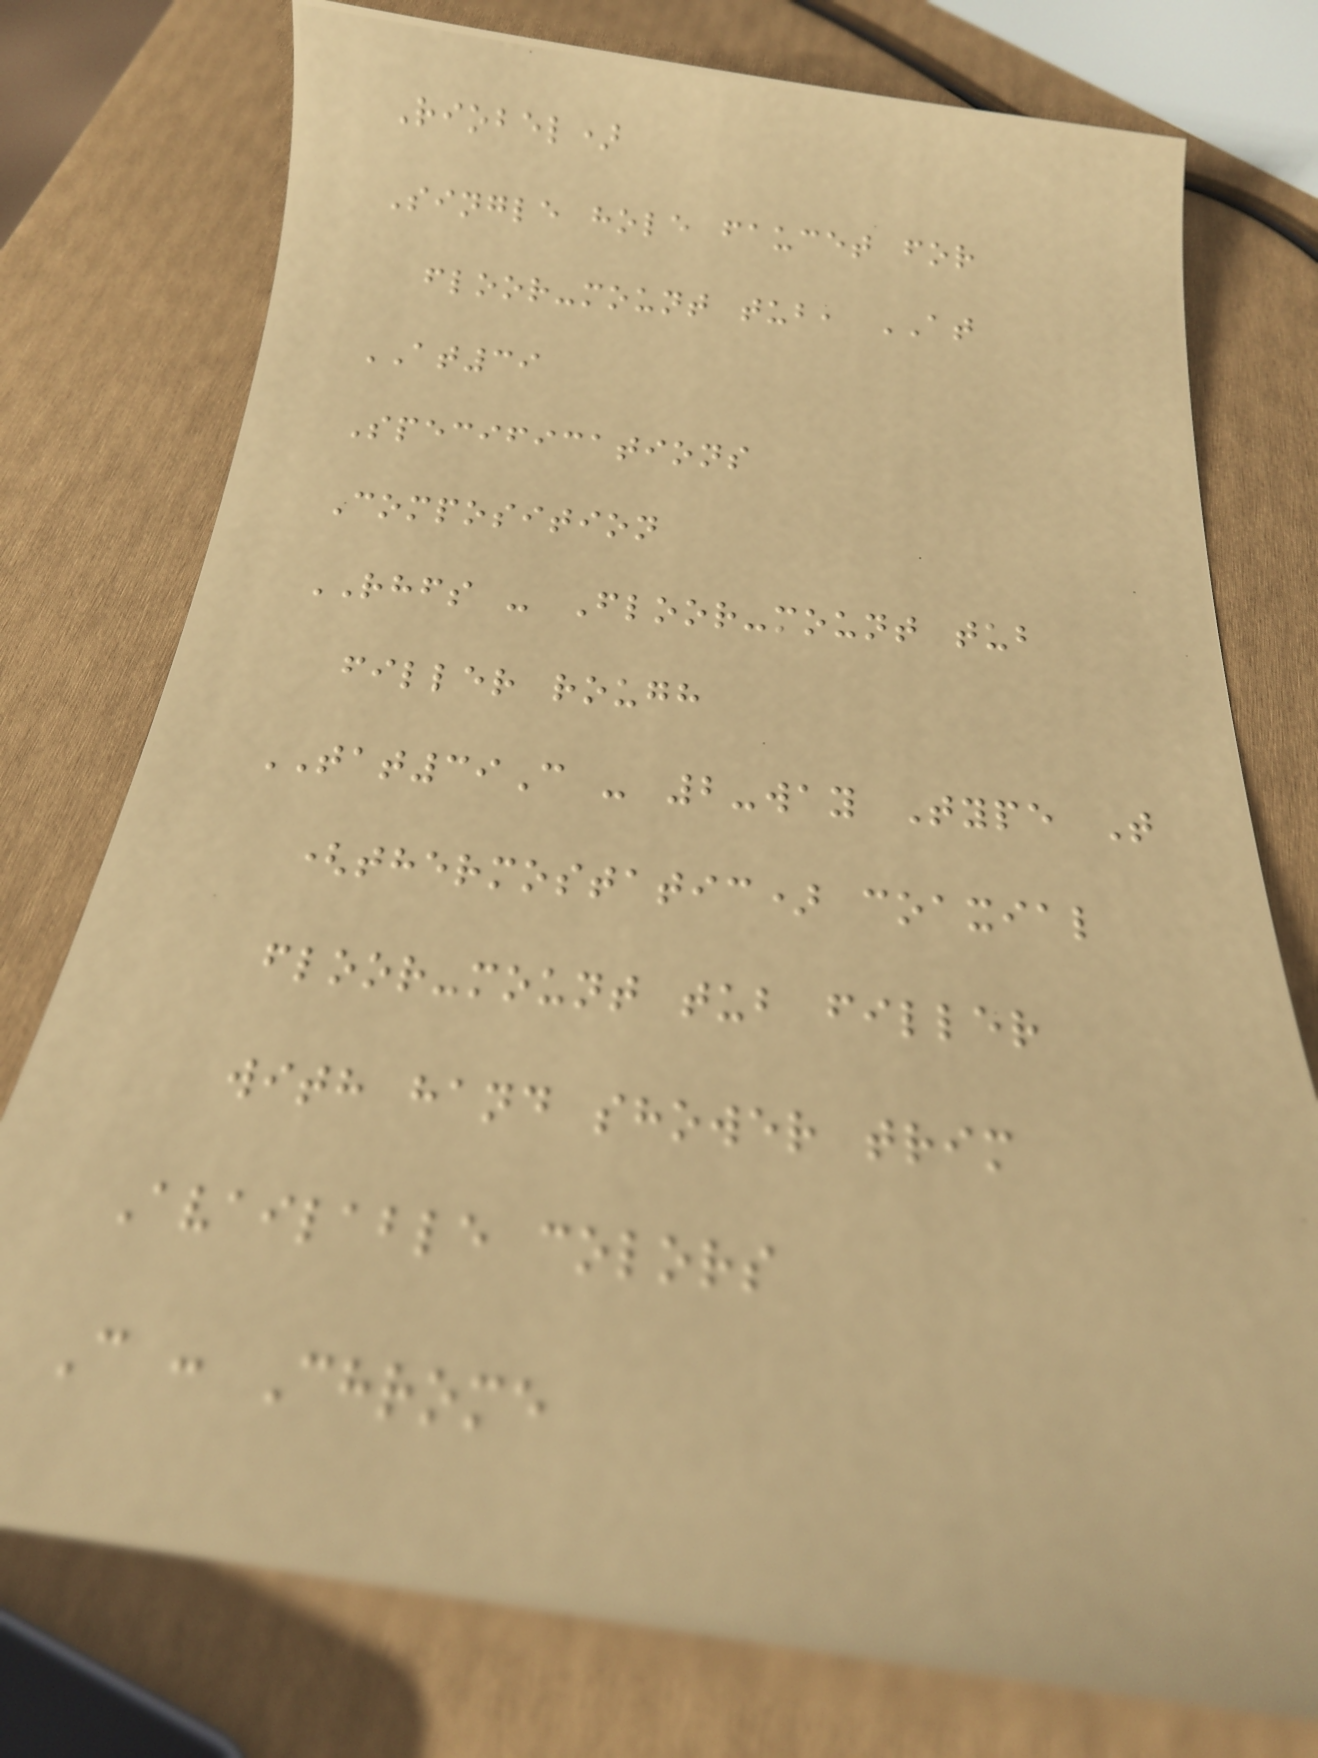Riobel)
Single hole faucet for
floor-mount tub, AT
AT39
Specifications
Composition
RHFS - Floor-mount tub
filler rough
TAT39C - 2-way Type T
(thermostatic) coaxial
floor-mount tub filler
with hand shower trim
Available colors
C : Chrome
